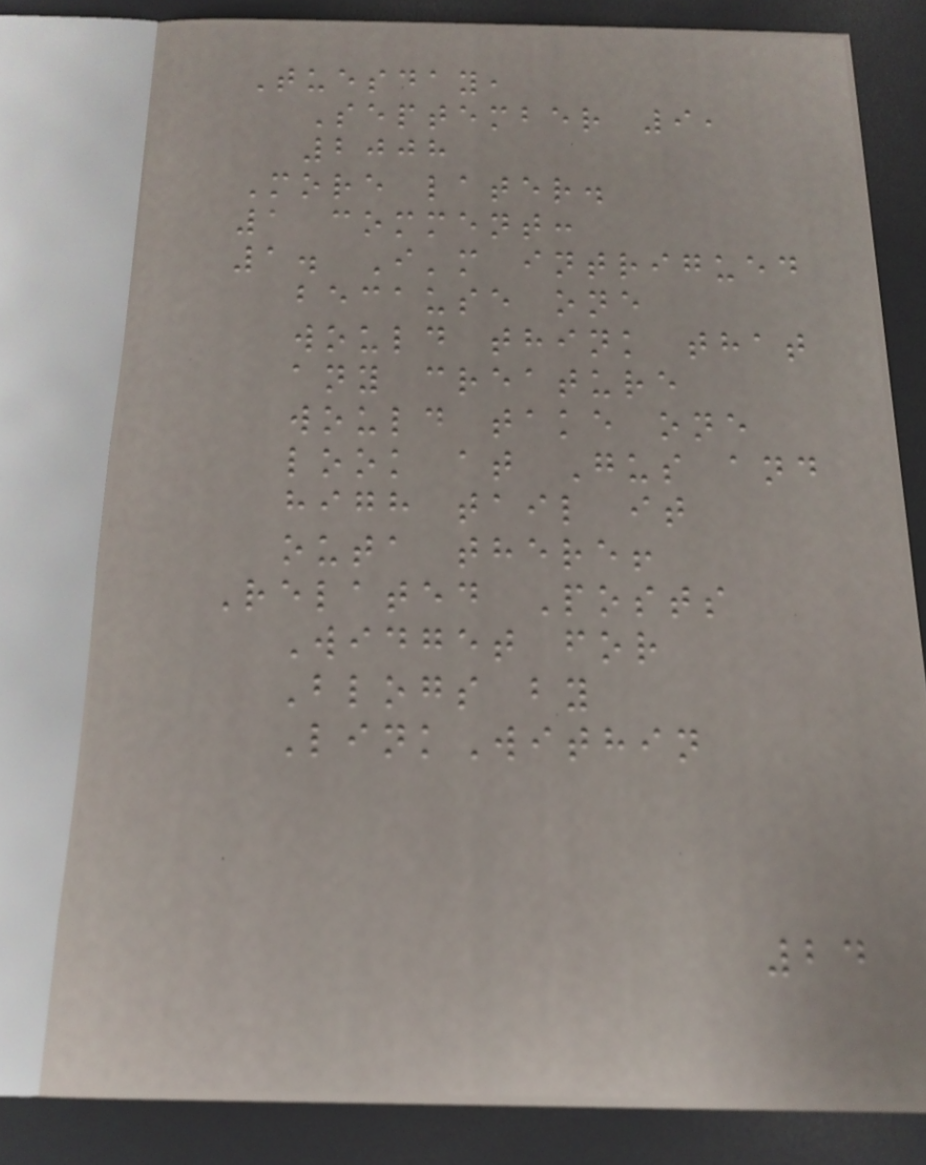Tuesday,
September 9,
2008
More later.
1 comment:
1. I'm intrigued
because one
would think that
any creature
would take one
look at Gus and
high tail it
outa there!
Related Posts
Widget for
Blogs by
LinkWithin
24
